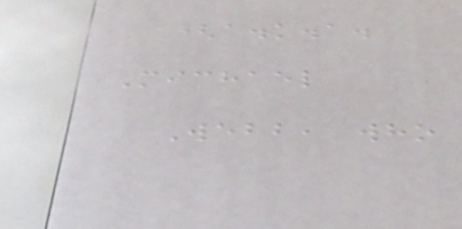(a.k.a.
Michael
Webb, who
